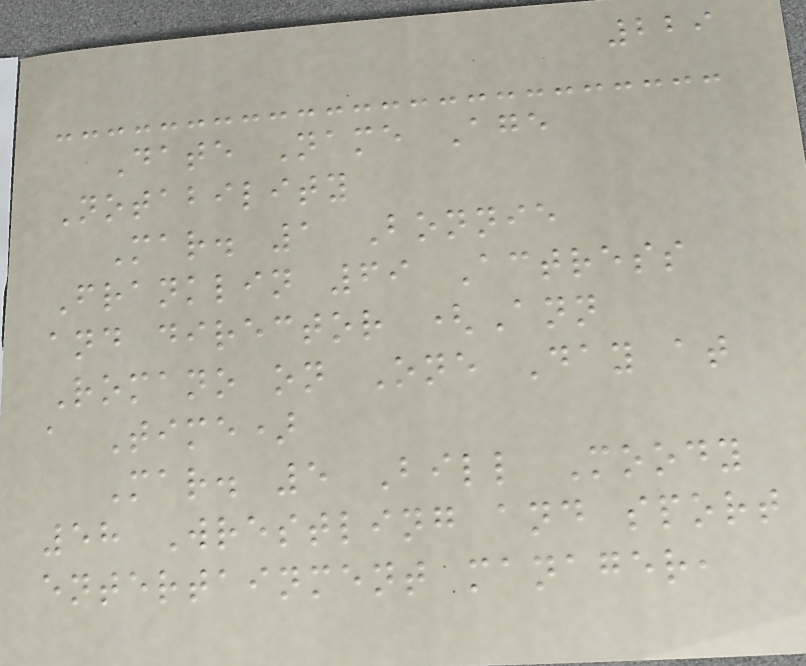229
Date Name Age
Notability
Mar. 1 Bonnie
Franklin 69 Actress
and director (Ann
Romano on One Day at
a Time)
Mar. 5 Bill Moody
58 Wrestling and sport
entertainment manager,
